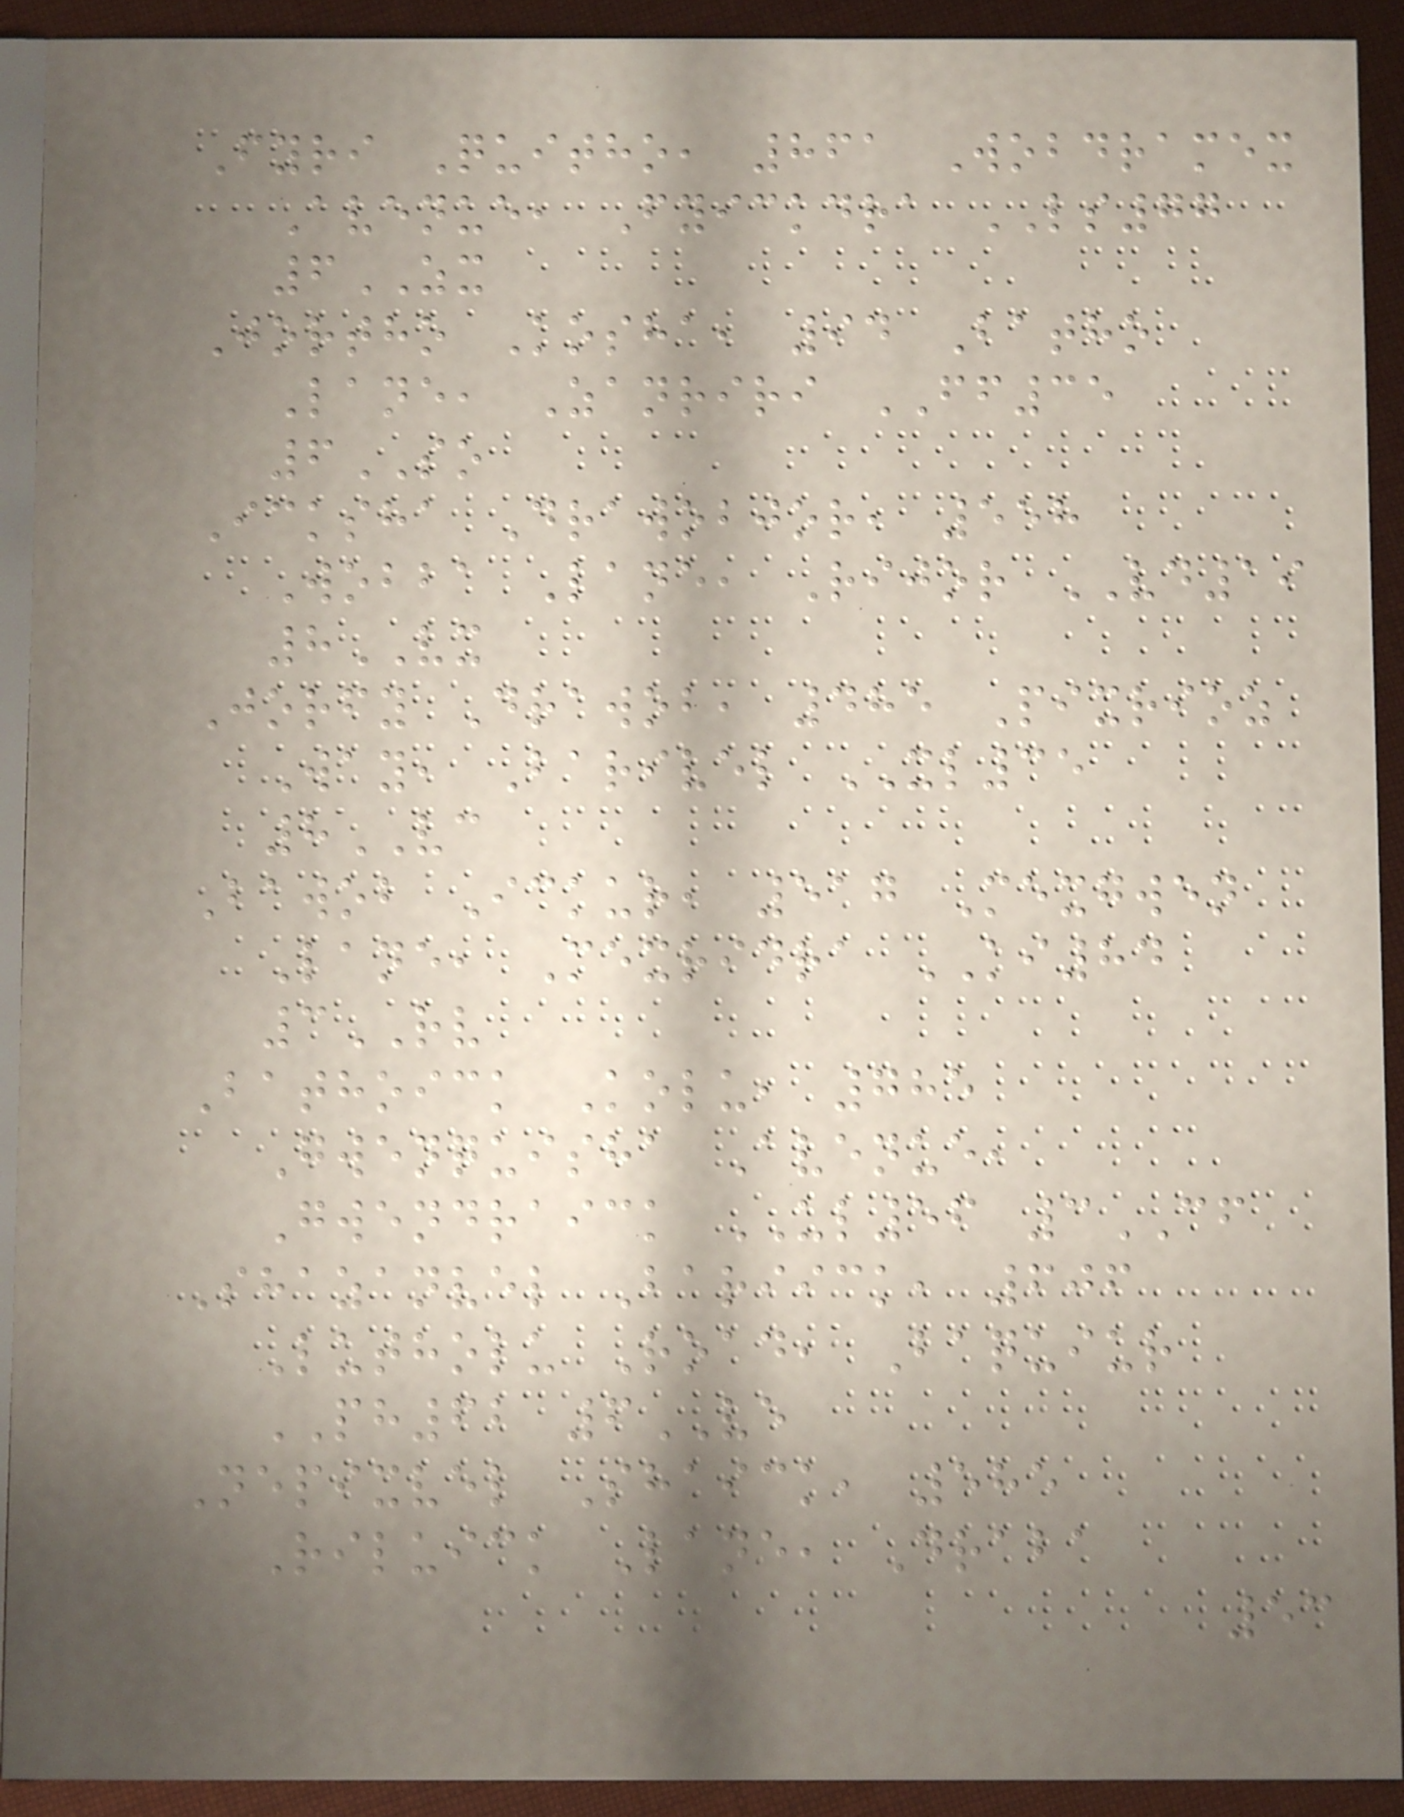Fyri Quitho, 861 Wobdramex
Avenue, Fyickdra LS77
6ZX
Jortho Kosha, 94 Batho
Lane, Zanriri FF35
6SO
Icksha Drawobjor, 558
Wobba Lane, Rijor VD19
8VX
Jorfy Drawob, 485 Pixrioz
Way, Barivel XL35
8VC
Bawob Ickur, 517 Mexgwen
Lane, Mexridra KI84
3RV
Bathoick Kolu, 785
Gwenquisha Avenue,
Gwendraick UL56 3CF
Shazanvel Bariick, 606
Lutholu Road, Baquiur
PH62 6VE
Nepixvel Shaick, 585
Riluick Lane, Draba
53
